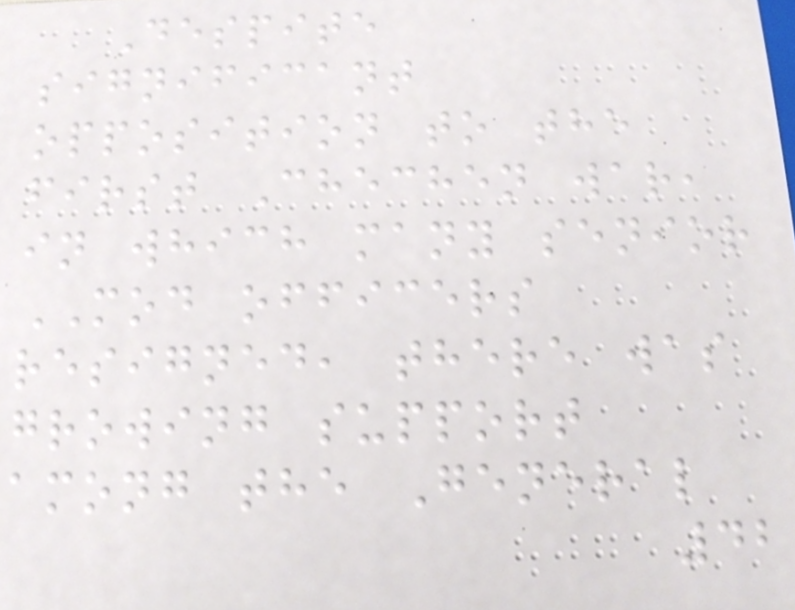Despite
significant
opposition to the
first Chechen war,
in which many senior
MOD officers
resigned, there was
growing support
among the General
42
